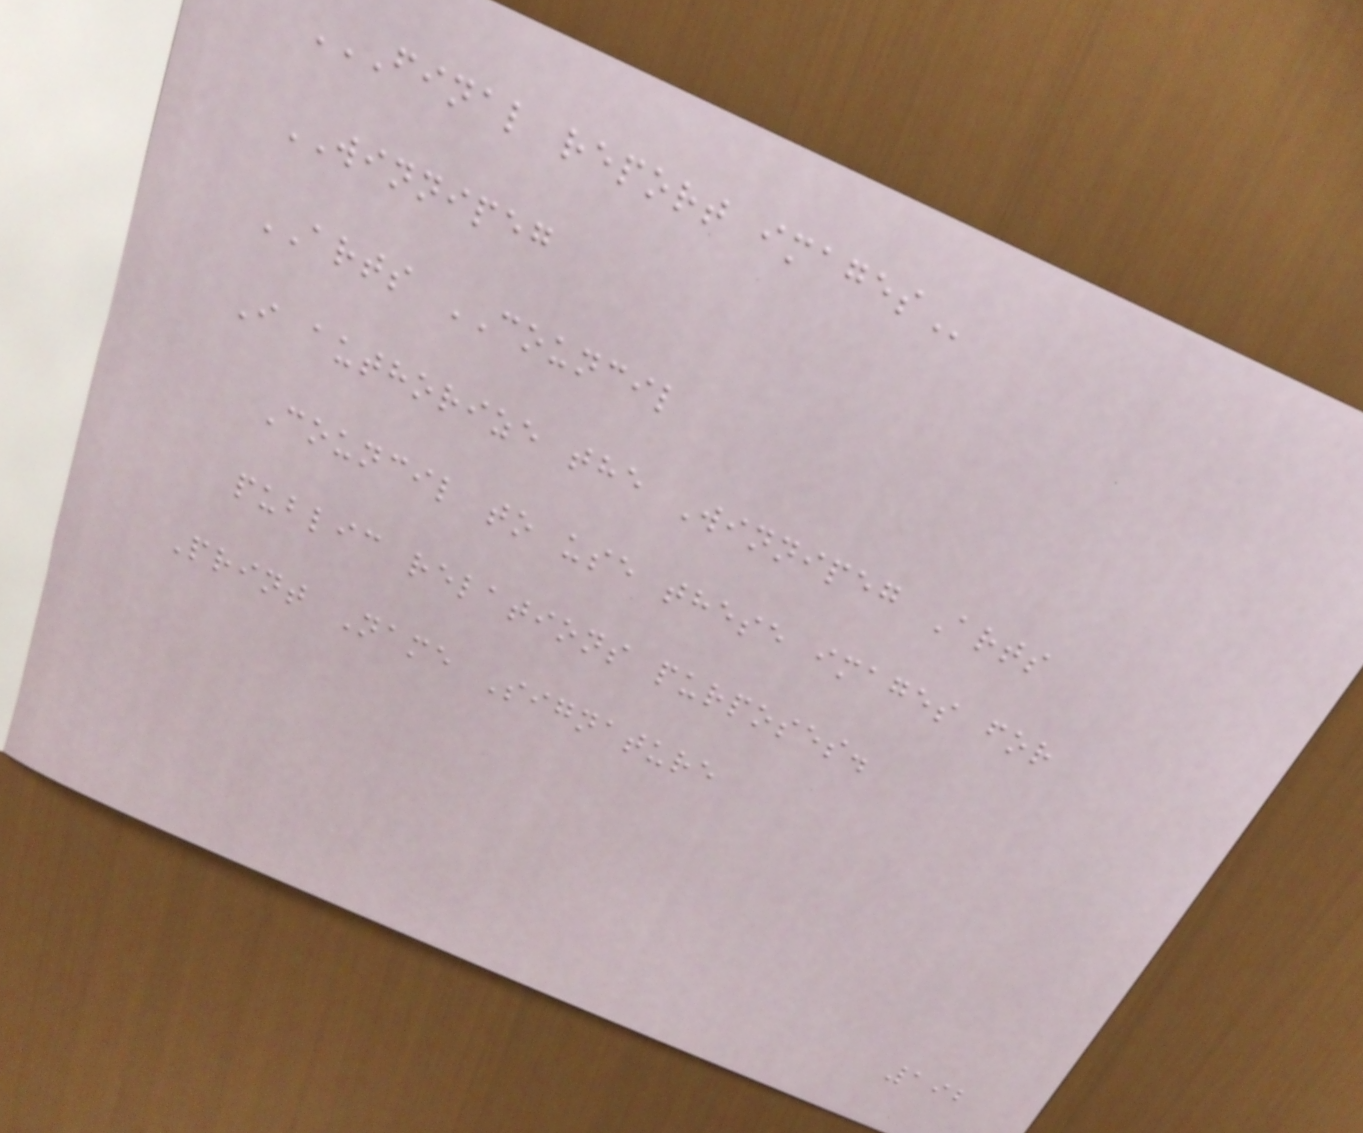FINAL REPORT IMAGES
WINNIPEG
ARTS COUNCIL
I authorize the Winnipeg Arts
Council to use these images for
public relations purposes.
Print Name Signature
192
